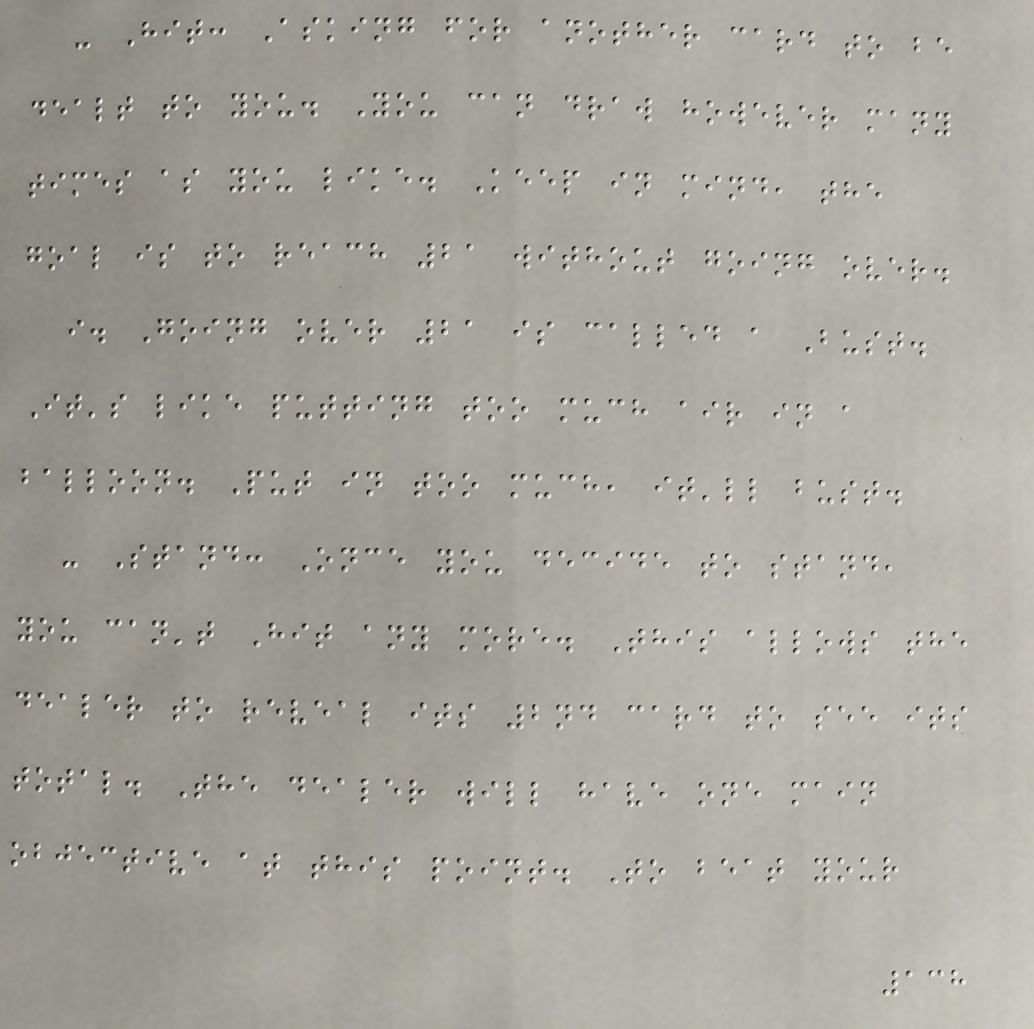- Hit: Asking for another card to be
dealt to you. You can draw however many
times as you like. Keep in mind, the
goal is to reach 21 without going over.
i. Going over 21 is called a Bust.
It's like putting too much air in a
balloon. Put in too much, it'll bust.
- Stand: Once you decide to stand,
you can't Hit any more. This allows the
dealer to reveal its 2nd card to see its
total. The dealer will have one main
objective at this point. To beat your
138
